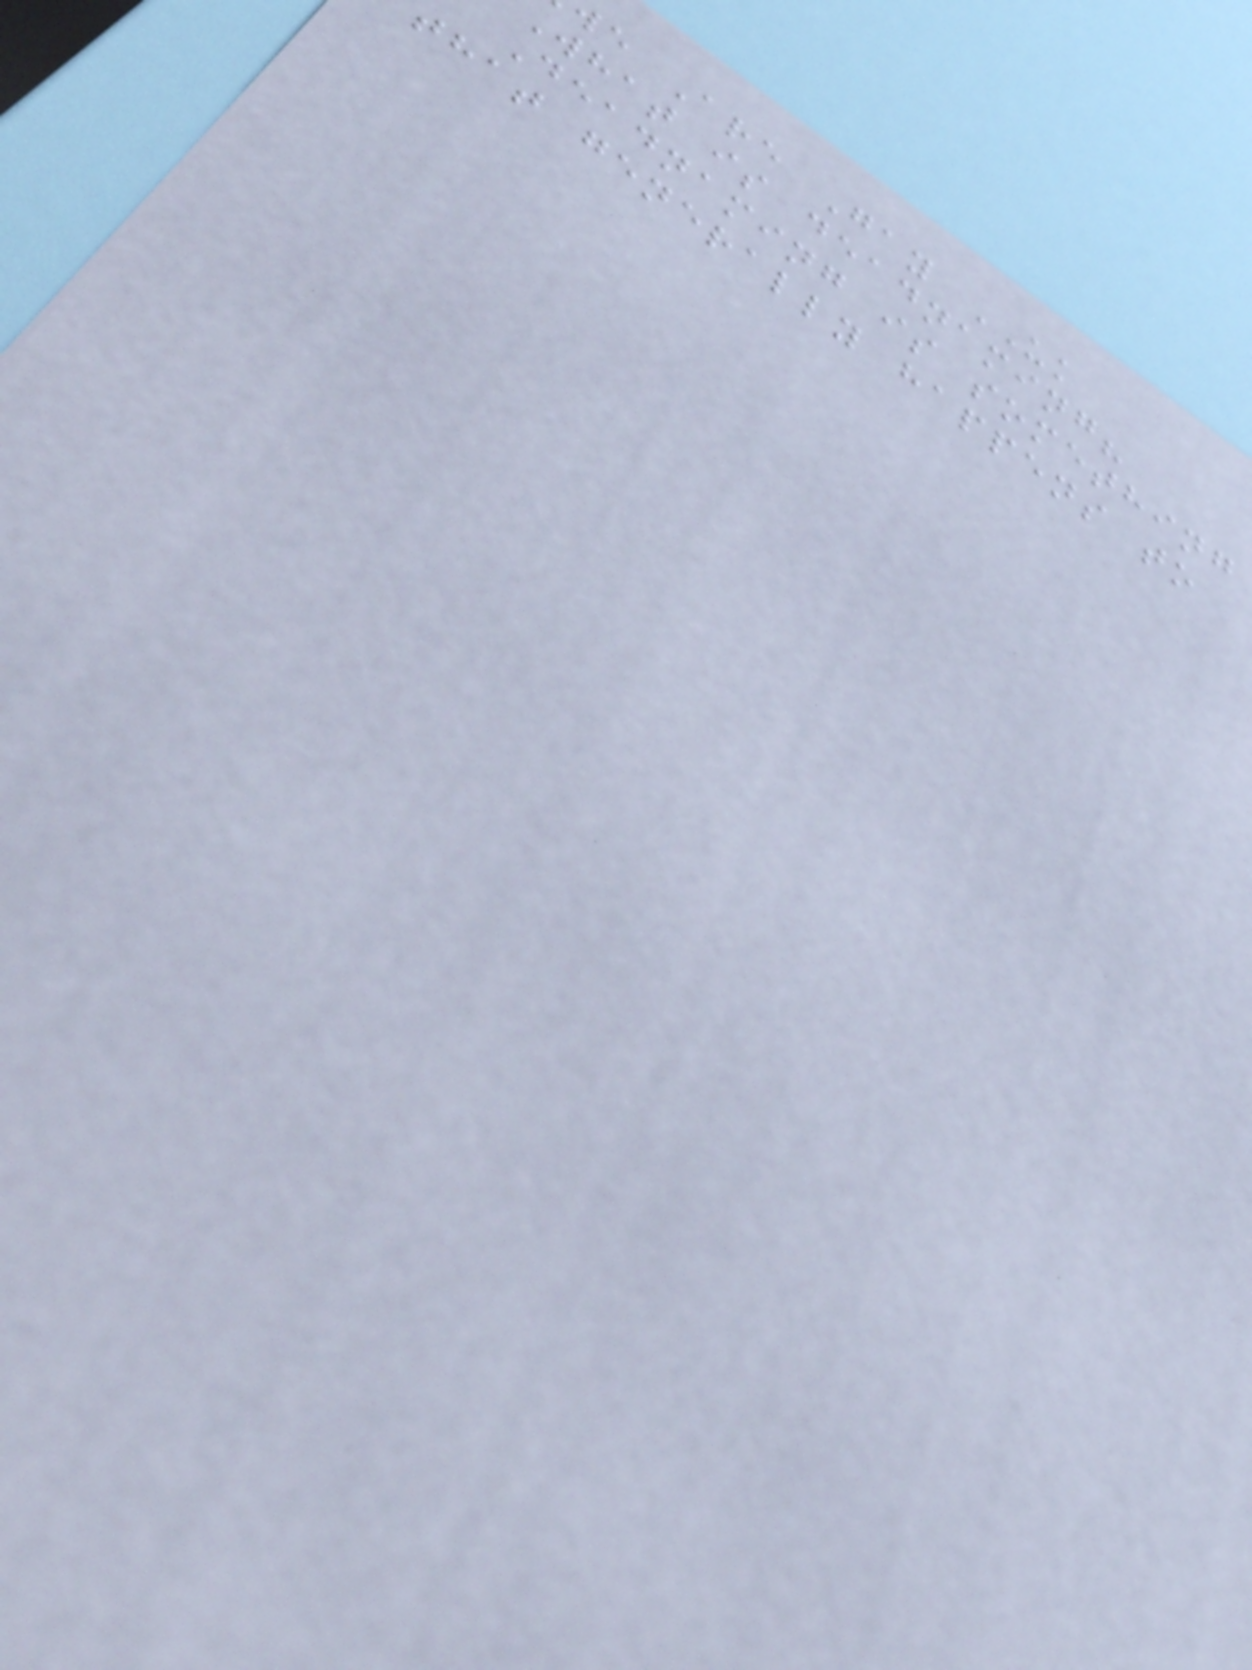we Are Gay UK
What is deadnaming?
Deadnaming is something
that generally happens to
